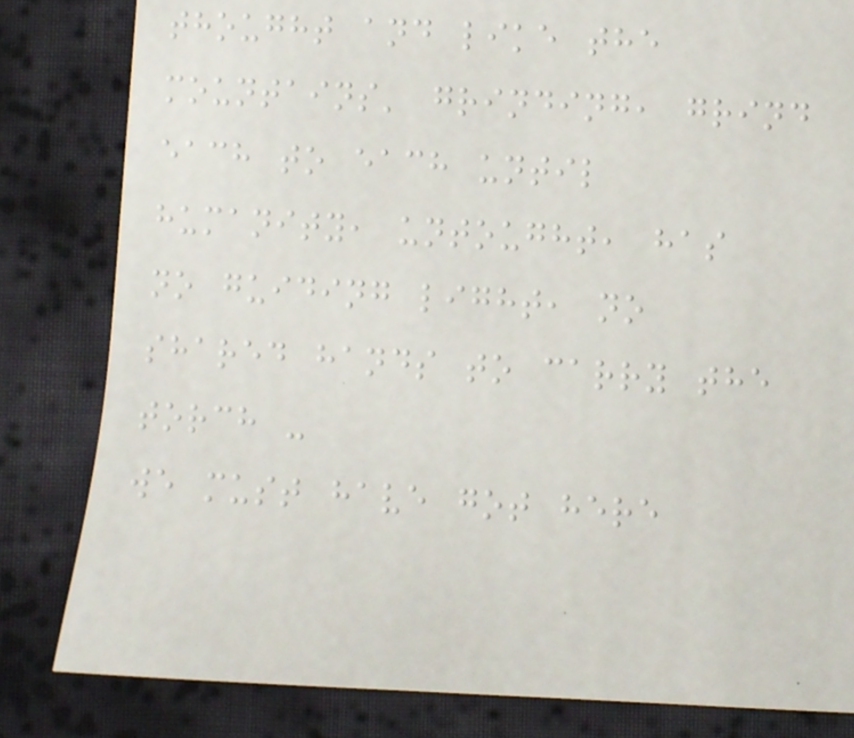thought and like the
mountains' grinding, grind
each to each until
humanity, untought, has
no guiding light, no
shared hands to carry the
torch -
we must have got here
